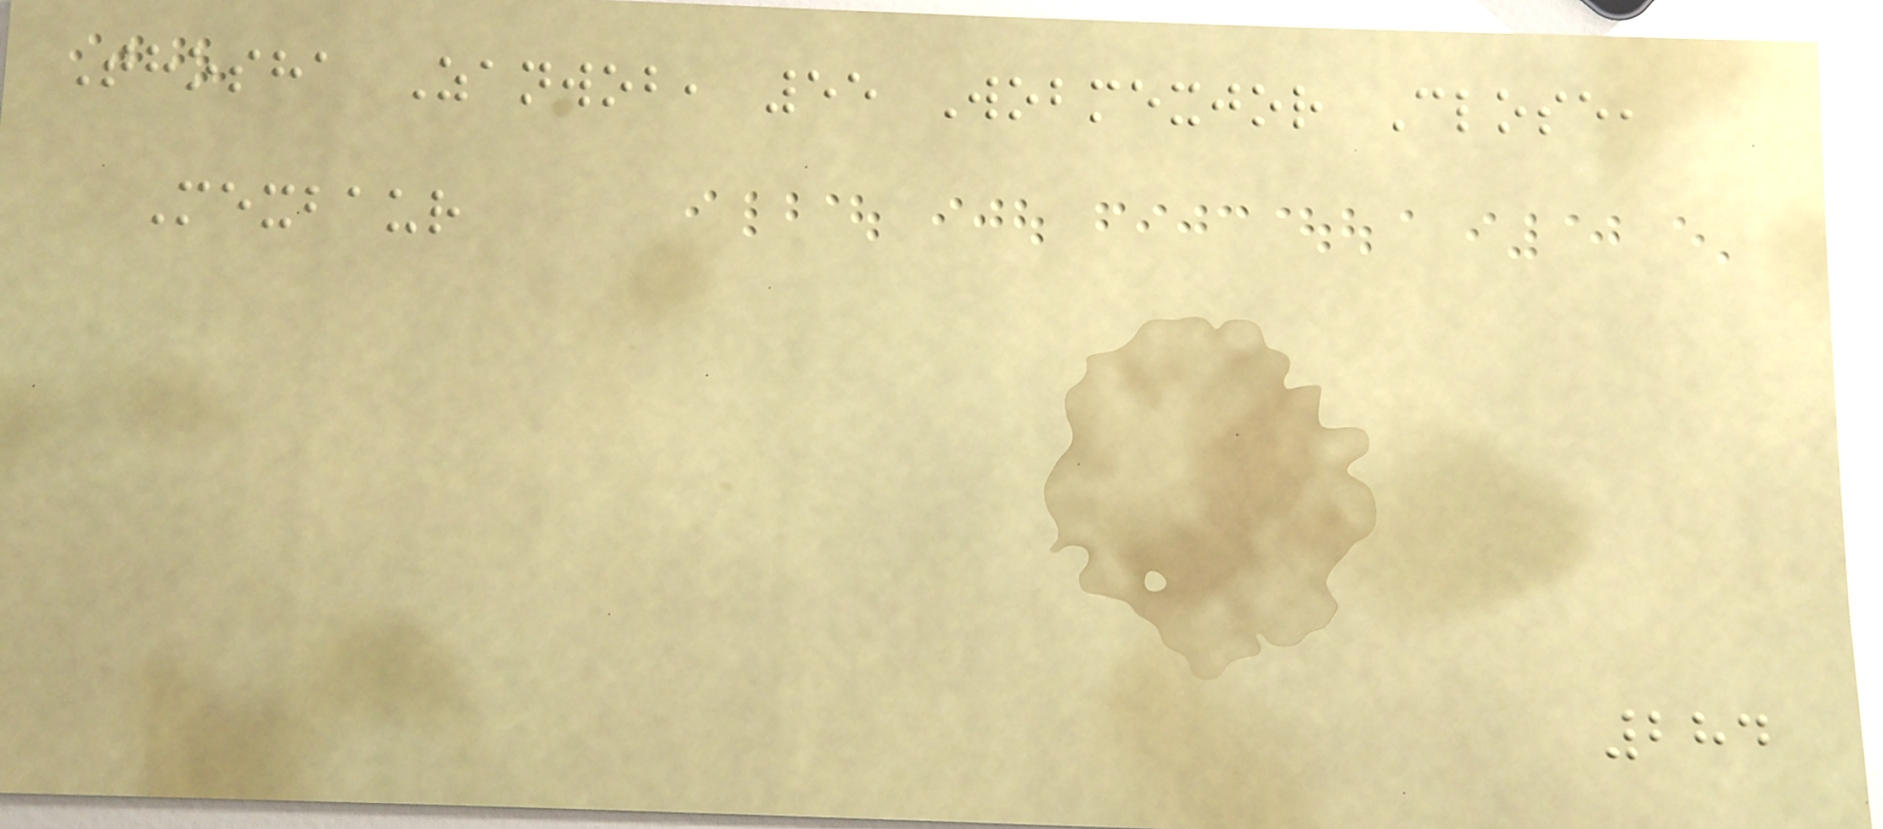Thosha Zanwob, 55 Wobmexjor Close,
Mexbaur
284
